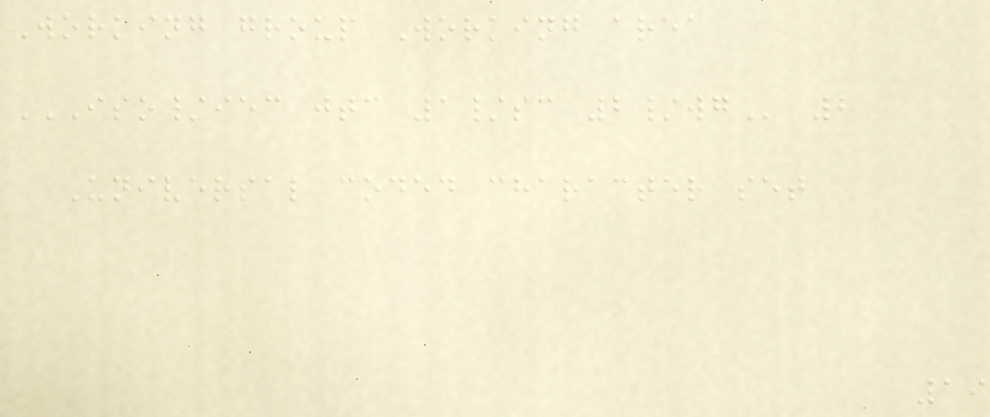Working group Working area
ISO/IEC JTC 1/SC 2/WG 2
Universal coded character set
19
